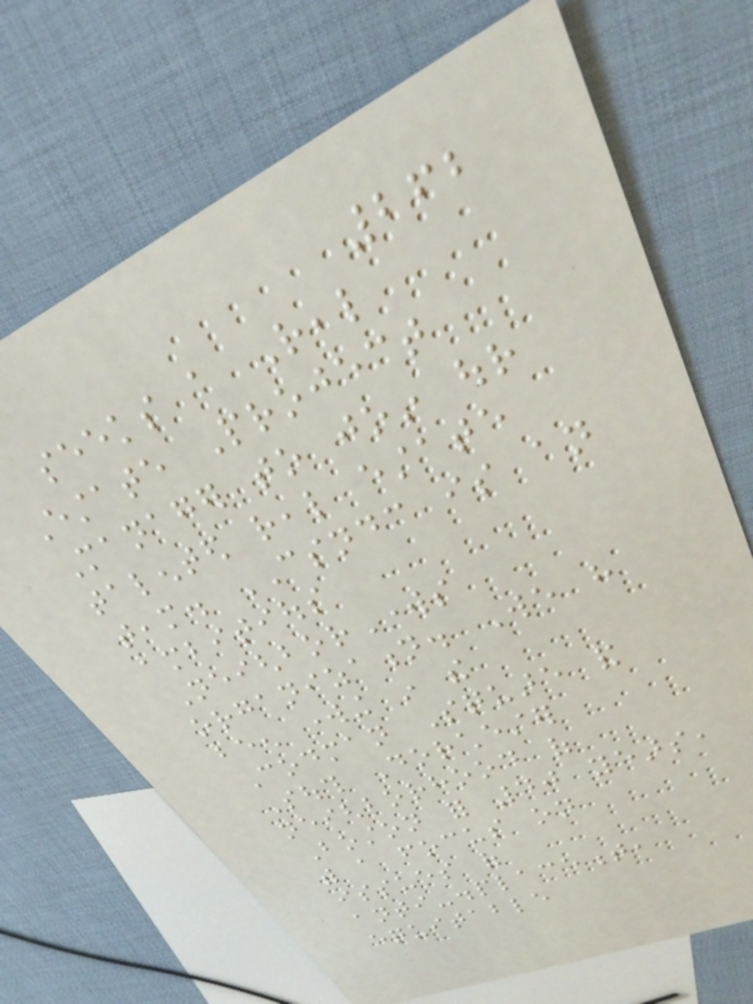262
seeks a Real
Estate Project
Manager to join our
talented real estate
team. CSNDC is an
ambitious
NeighborWorks
organization. We have
been working in the
Codman Square and
South Dorchester
neighborhood of
Boston for 40 years,
with a focus on
issues of
anti-displacement,
equitable
